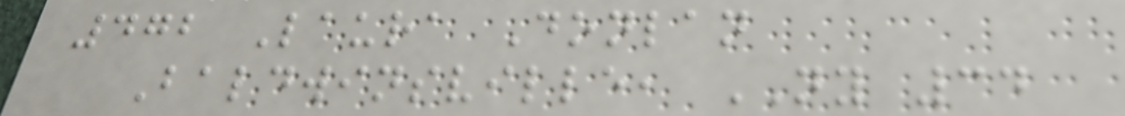472 Laura Donlan
Baldwinsville, NY 34
